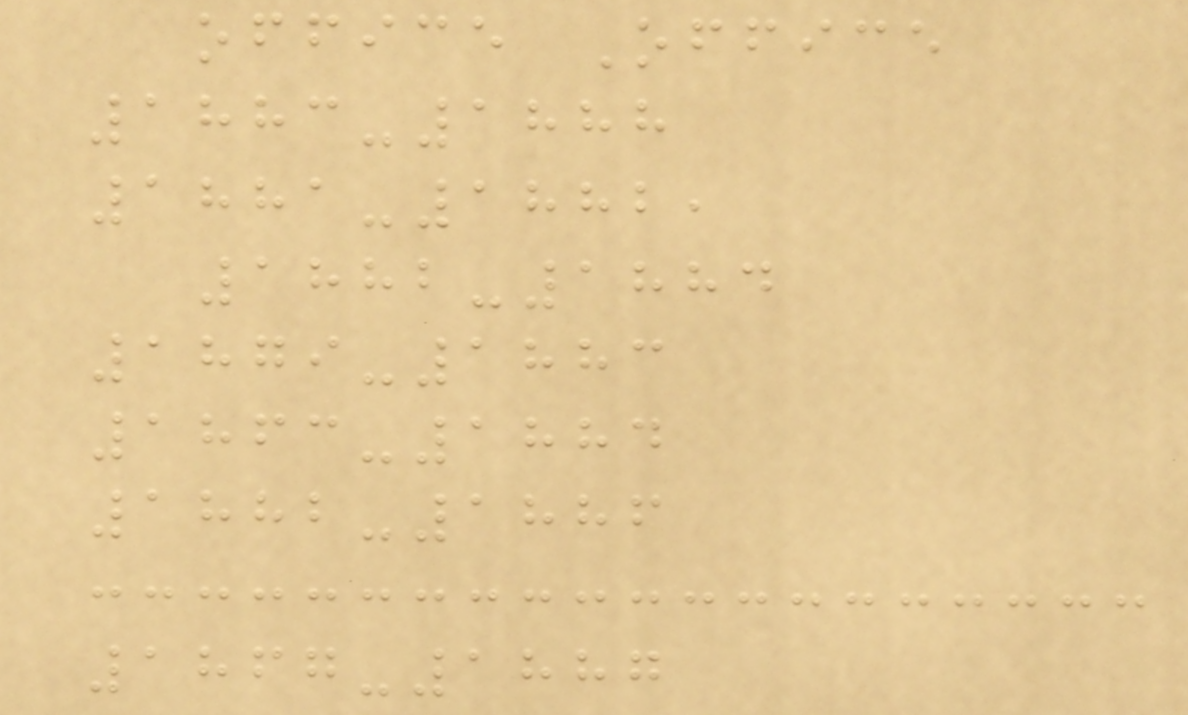office Office
1883-1888
1881-1882,
1882-1884
1879-1883
1863-1884
1882-1886
1867-1887
